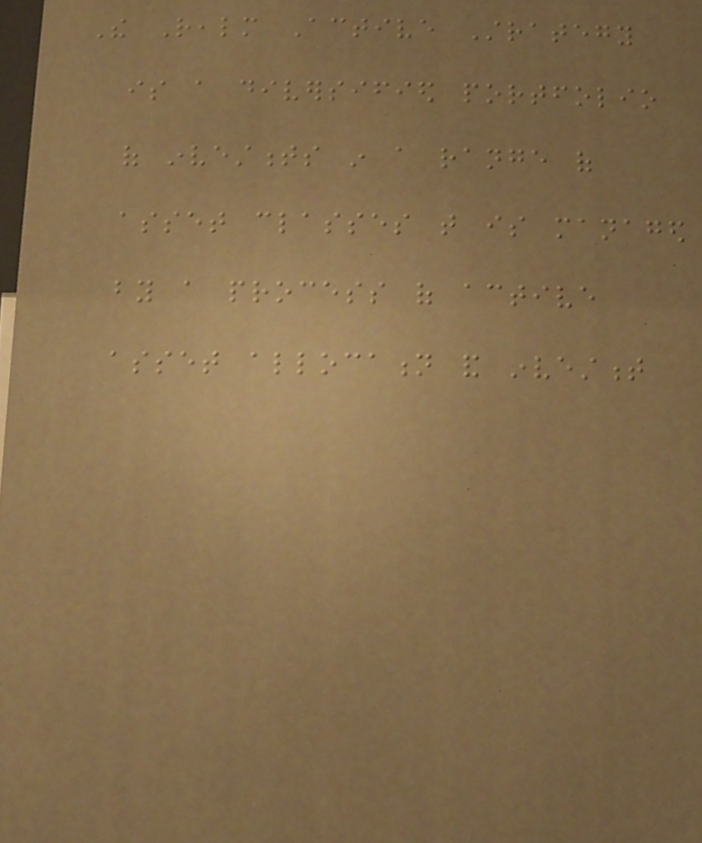The Realm Active Strategy
is a diversified portfolio
of investments in a range of
asset classes that is managed
by a process of active
asset allocation and investment
